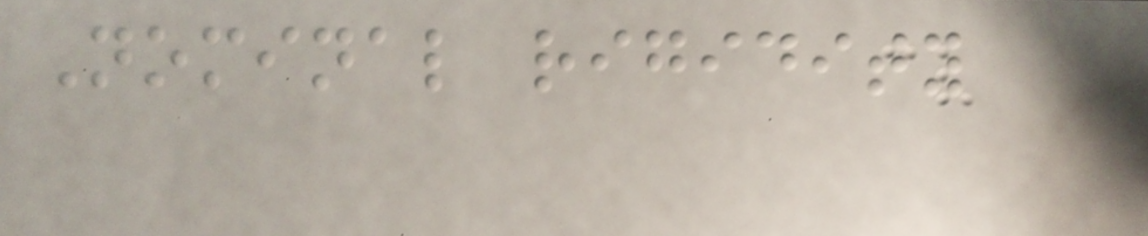Nominal rigidity
